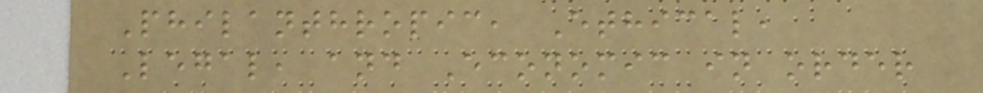Philanthropic, Ethical,
Legal, and Economic in order
